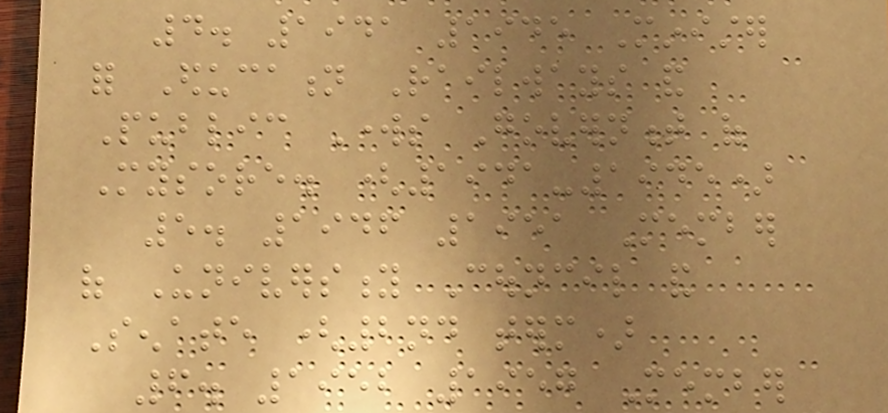4. 1941 1945 Minister
for Education Railways and
Public Works Government of
Mysore. (1941-1945)
5. 1946 1951 Member
of University Council and
Senate (2nd term)
6. 1952 1957 Member
